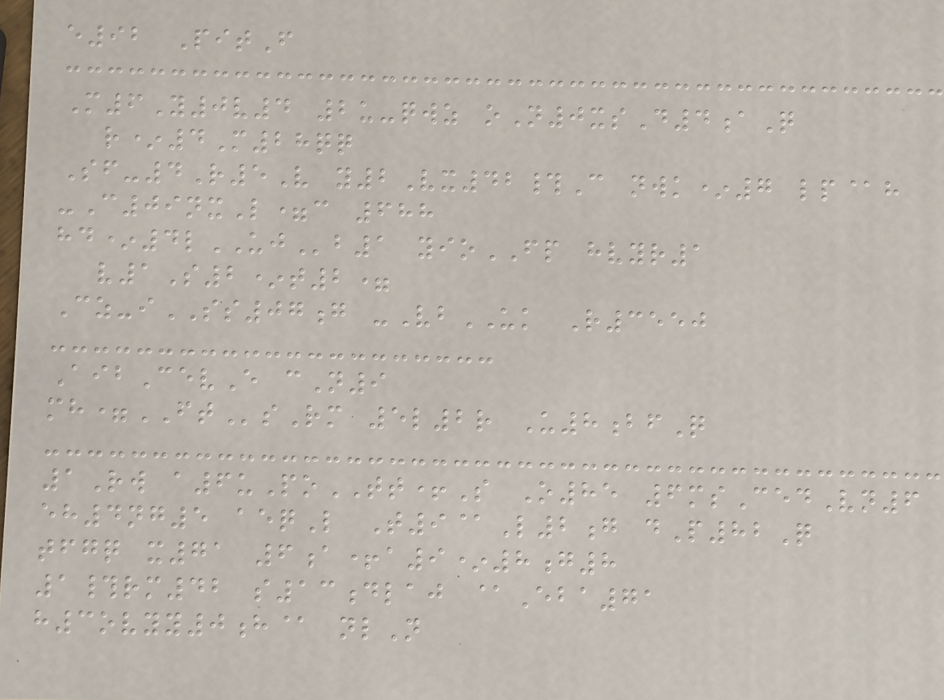e92 PitF
M6Y0v4 2u-qwz oN0xsD4aQ
r*4M28qq
Sf-4R5V y2Vx42#C nwk*7 lp@h
-C09nxL=c 688
hd*4lUJb1 yioFP hvyr1
v1S2*t2=
Cz-iSS07g -VbUK R3550
AibCevE cN9
mh=FTsRm 5l2r U8bfQ
1Rw a6uPoTT+S O85 6msCedVn6
eh4ng5 aeqL T9@L2g dP82Q
tfgq x71 6a+a9*8g8
1#rm42 s13dlaj @Eba71
h3ovyy0h@ nlN
